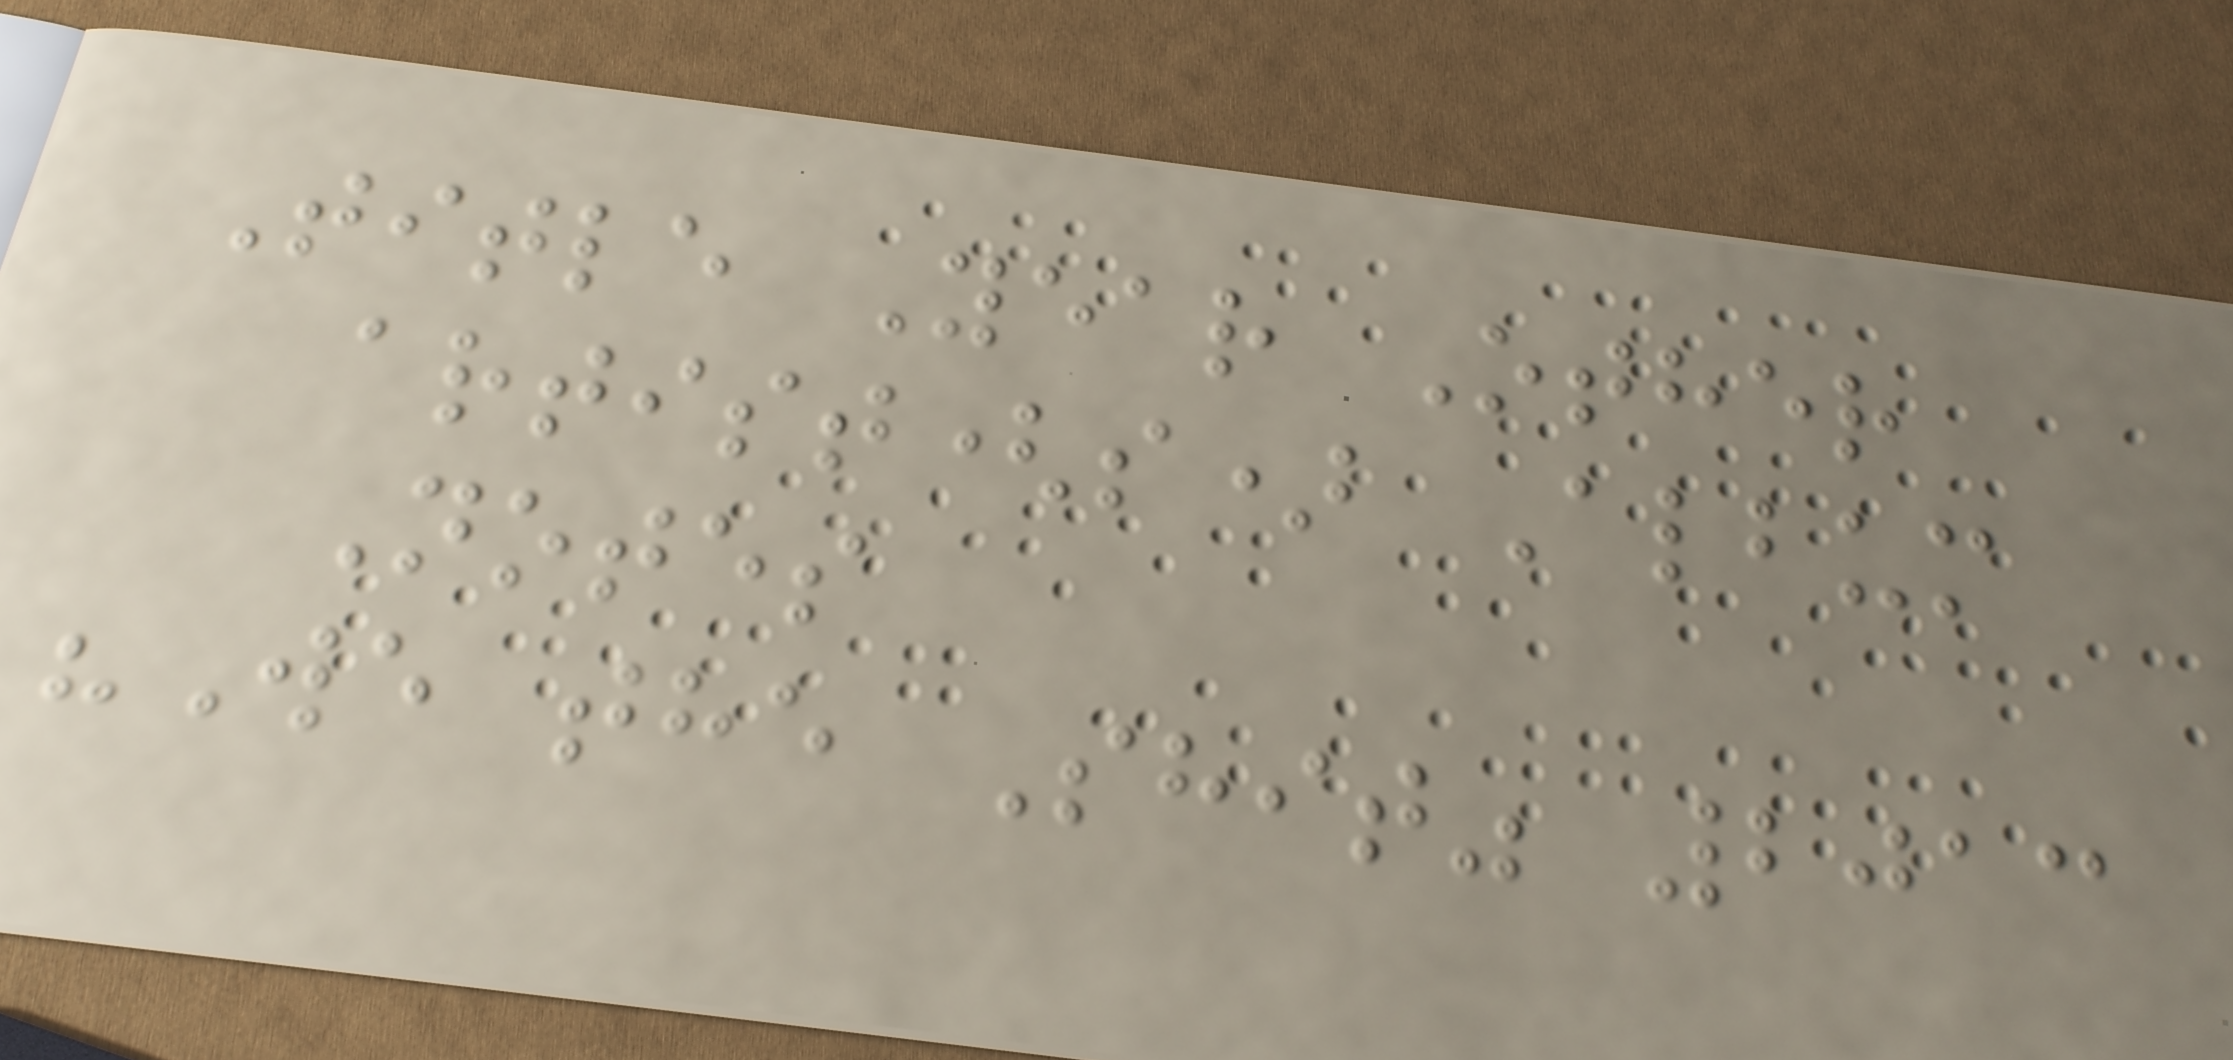Title Year Other
artist(s) Album
Notes
"We the Shit" 2013
